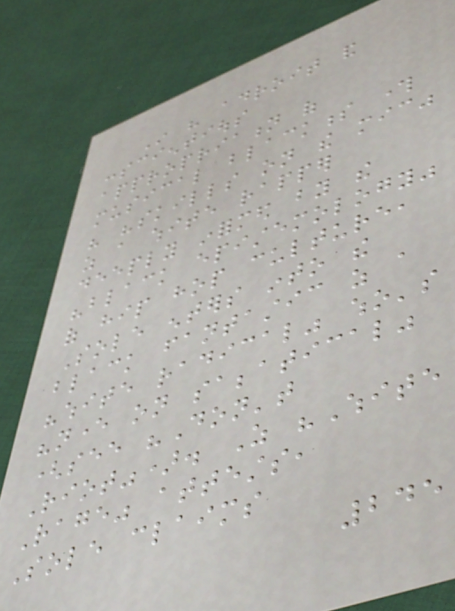In his adroit and
conscientious
appropriation of
musical blackness through
his "skills on the mic"
as a white rapper
deeply informed by the
"black epistemology"
of hip hop culture,
Sole enters into the
black fantastic as a
"white radical" who's
"never on sabbatical"
(see "Don't
Riot"). As "White
Rage" attests,
Sole claims
245
